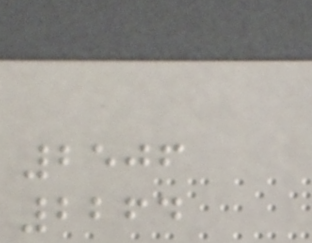2506
2264
